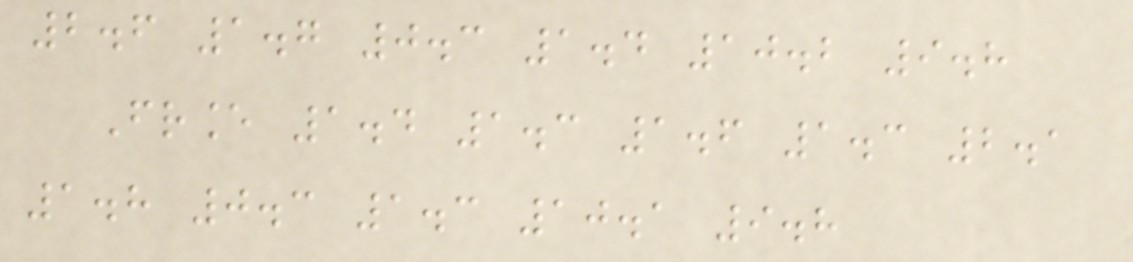2.6 1.7 0.3 1.4 10.2 9.8
France 1.4 1.3 1.6 1.3 2.1
1.8 0.3 1.3 10.1 9.8
